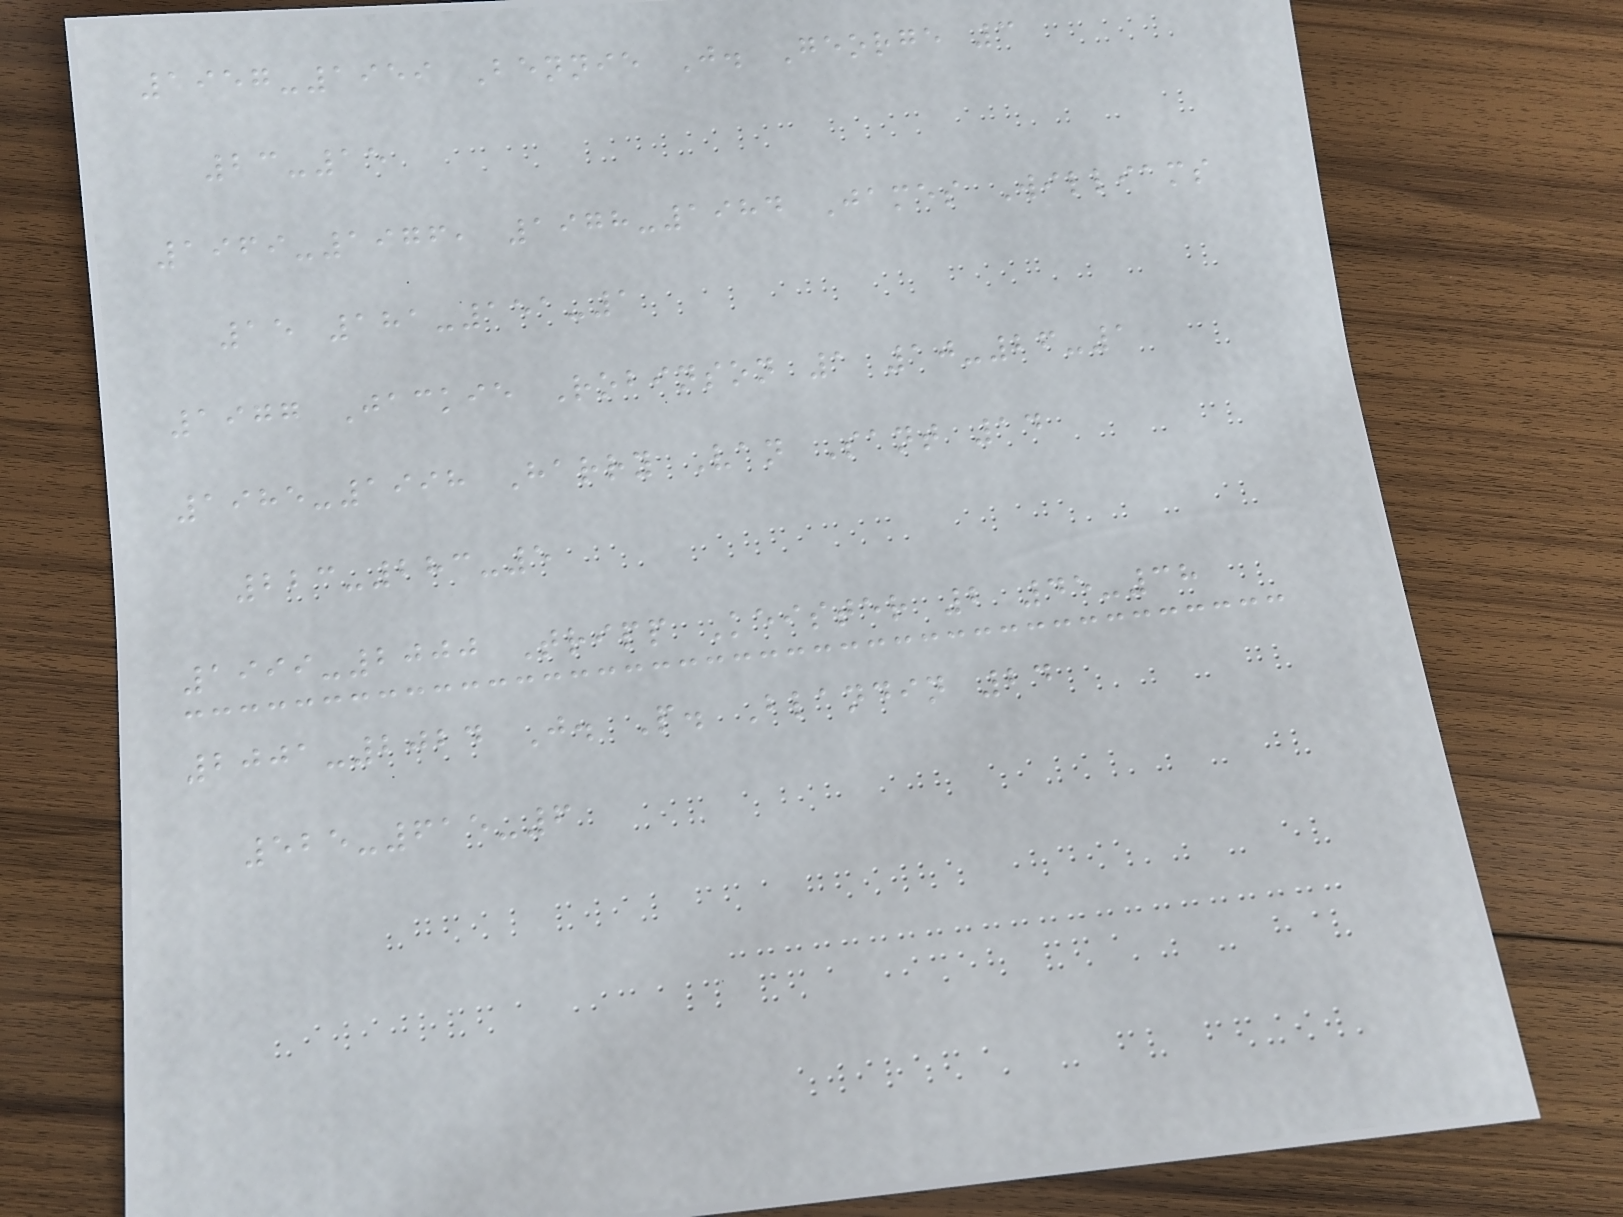1957-1959 Bennie J. George 3
23-15
1969-1976, 1978-1984 James Williams
15 181-151-1
1977 Jackie Robinson 1 10-26-1
1985-1998 Harry Van Sant 14
223-283-5
1999-2000 Tripp Keister 2 45-38
2001-2024 J. P. Blandin 24
525-615-6
